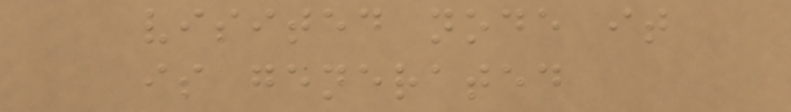visited node it
is generated
